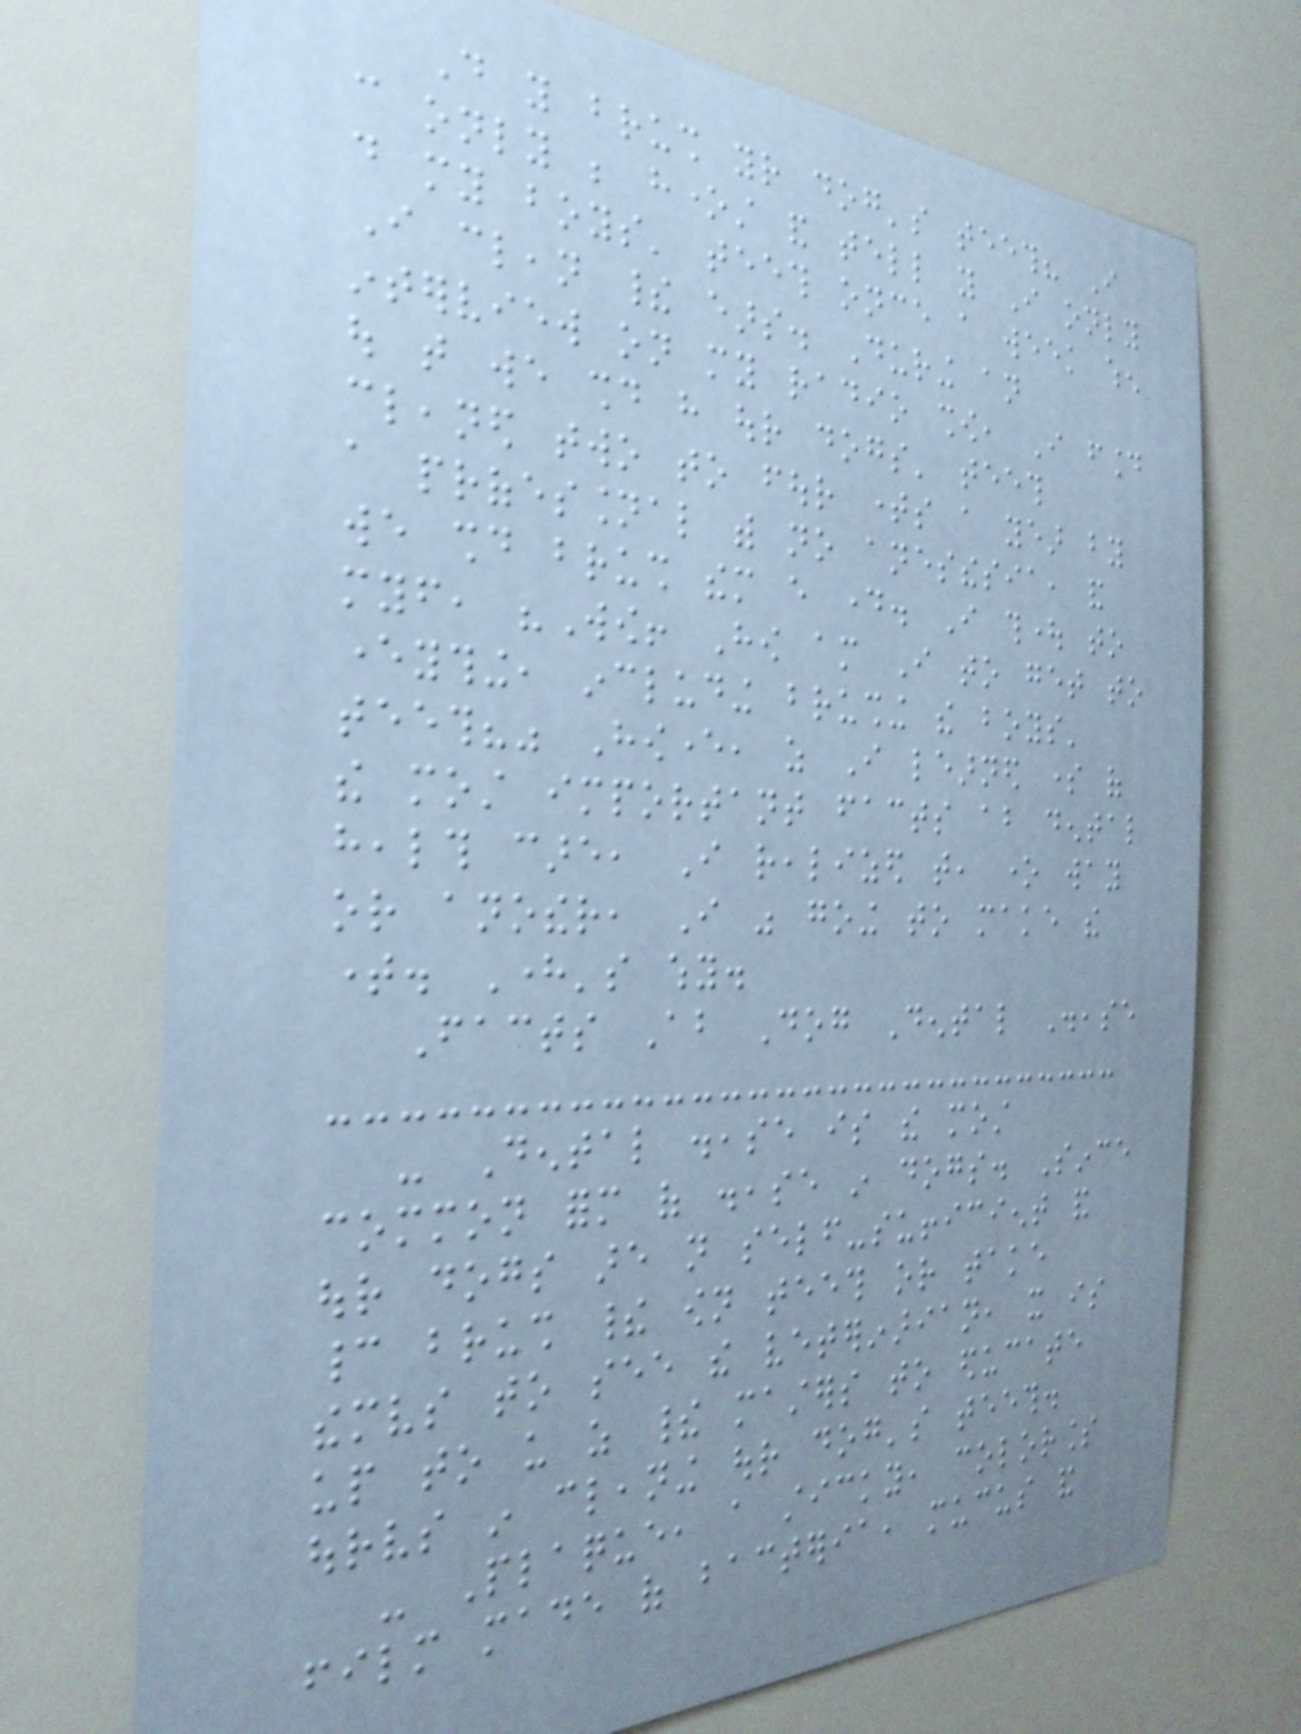Do you brush your dog's teeth? I
can only be honest and tell you I only
do my boys' teeth once a week when
I clean their ears. During an
interview on my radio show, I found
out that we should have our dogs' teeth
cleaned two to four times a year by
a professional with no anesthesia, and
we should brush them every day. I thought to
myself, "Wow! How am I to get to
everything, including brushing the boys'
teeth?" However, as I learned some of
the most important facts about dental
health care, I realized that, one way
or another, I was going to make the
time. Here's why.
Facts About Dog Dental Disease
- Dental disease is the most
common form of disease in dogs. Since
our dogs are not self-sufficient and
cannot brush their own teeth or take
themselves to see the veterinarian, it is
up to us as their masters to educate
ourselves in cleaning our dog's teeth.
- Plaque, a sticky, colorless
film made of bacteria, mucus and
